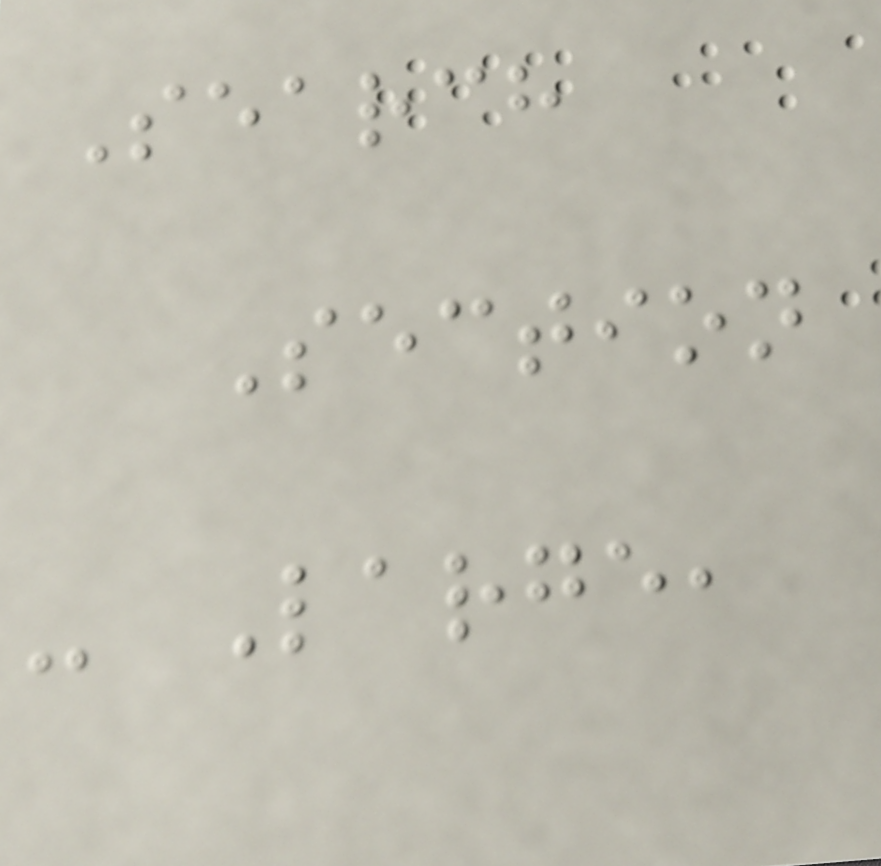Search
Section
- Large,
